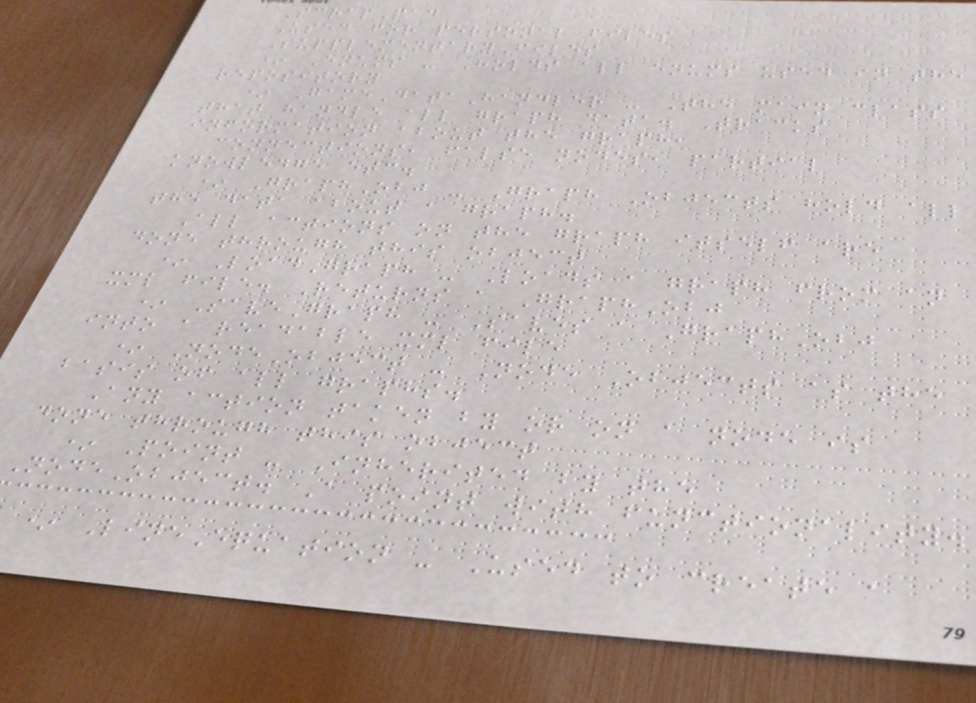ScrapPad
Used for personal files
SupplementaryFiles
* Enums - Holds all enums used in the
repository
* GameDataHandler - The main class
that handle all graph data. Tracks
information about the graph,
connections, false nodes, partial
knowledge etc.
* GraphObj - Graph Objects hold all
the data about a graph.
All actions on the graph itself are
done through this object
* LoadGraph - Loads a graph from an
xml file. Returns a GraphObj
* SaveGraph - Saves a GraphObj
into a readable xml file
* NodeObject - Node Objects as the
basis of all graphs.
Any action taken by or on a node is
done through this object
* Point - Inherited by the
NodeObject. A point with functionality.
* LineEquation - Used to create a
